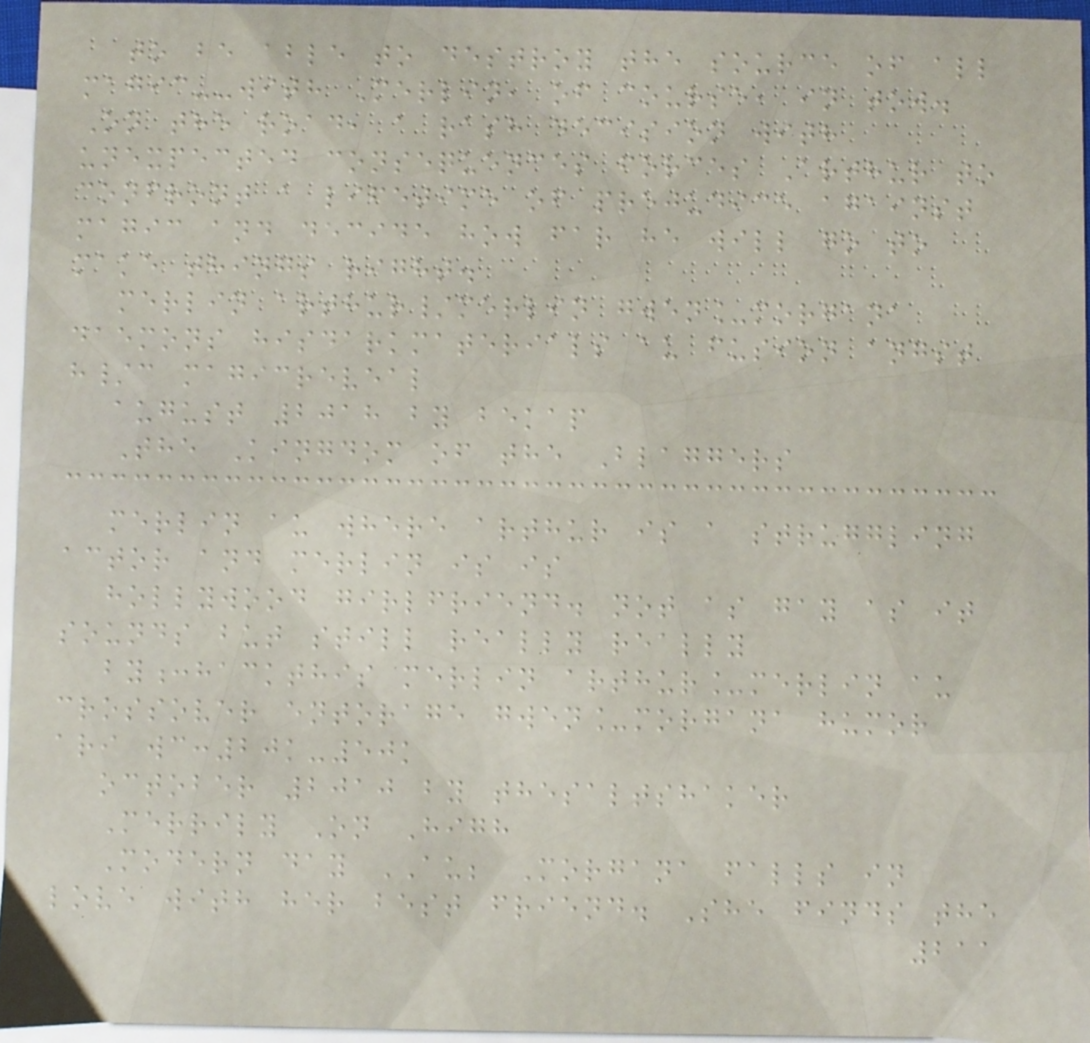to be able to destroy the source of all
magic--with Merlin, of course, in tow.
On the road, a rash decision with
unexpected consequences forces Arthur to
confront a lifetime of prejudice against
magic and decide how far he will go to
make things right.
merlin arthur/merlin gwen_morgana
daemons hisdarkmaterials au fusion angst
h/c magicreveal
august 2018 by bekap
The Kingdom of the Blaggers
merlin au where arthur is a struggling
actor and merlin is is
hollywood girlfriend. not as gay as it
sounds but still really really
by:hackthis merlin arthur_merlin au
crossover entorage gwen_morgana humor
ari wc:20k-50k
october 2010 by thesaltshaker
Merrily On High
Modern day AU; Morgana falls in
love with her best friend. She finds the
211
